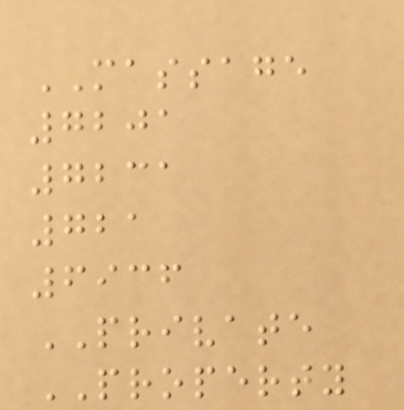MASSAGE
7201
7231
721
6936
PRIVATE
PROPERTY
